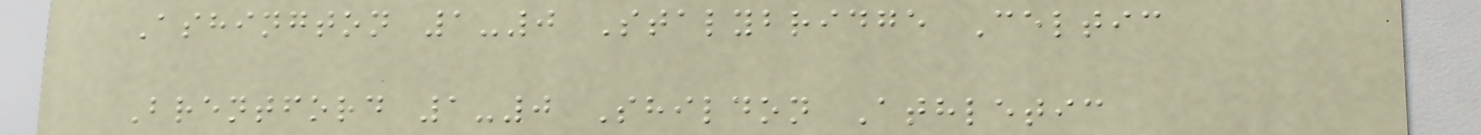Ashington 1-0 Stalybridge Celtic
Brentford 1-0 Shildon Athletic
